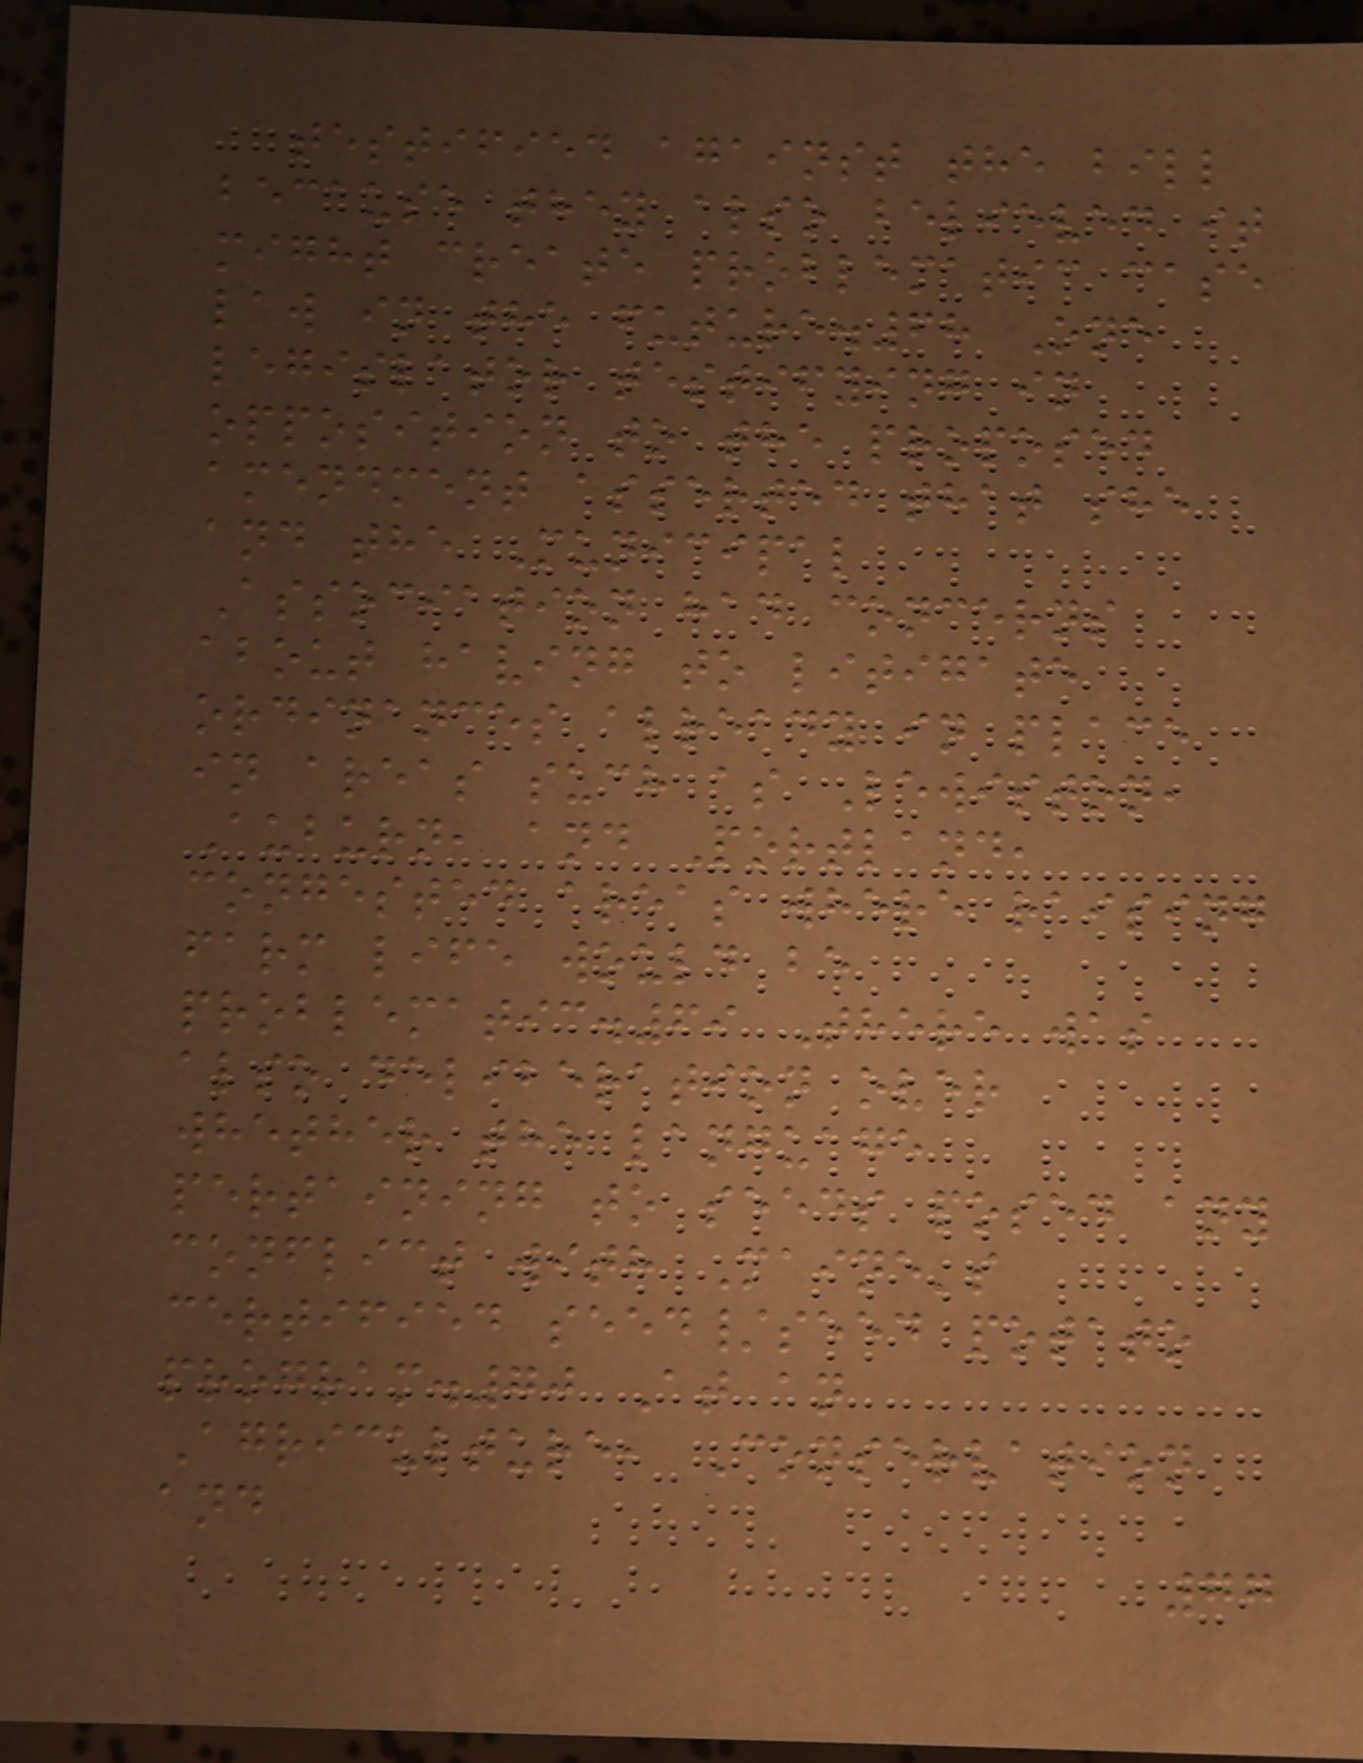testified against the bill
because they also believed it
might create problematic case
law in the future.68 One
legislator testifying in
opposition to the proposed
amendment asserted that she
and the Municipal
Association had concerns
about having to litigate
ordinances already in place
in areas such as Lewiston,
Auburn, and Portland,
congested areas where raising
farm life would be
problematic.69 There was
also deliberation over
whether the language
pertaining to seeds posed any
conflict with Maine's
certified seed/seed potato
program.70 At an
Agriculture, Conservation
and
77
